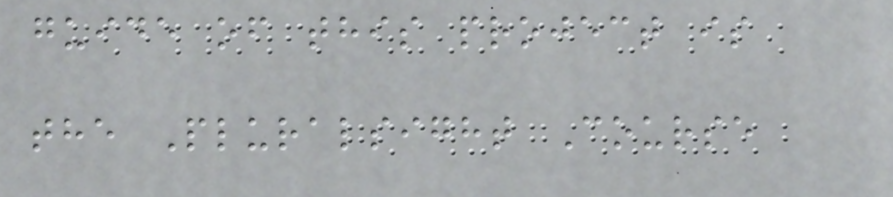guide of this project is
the Pluralsight Course
